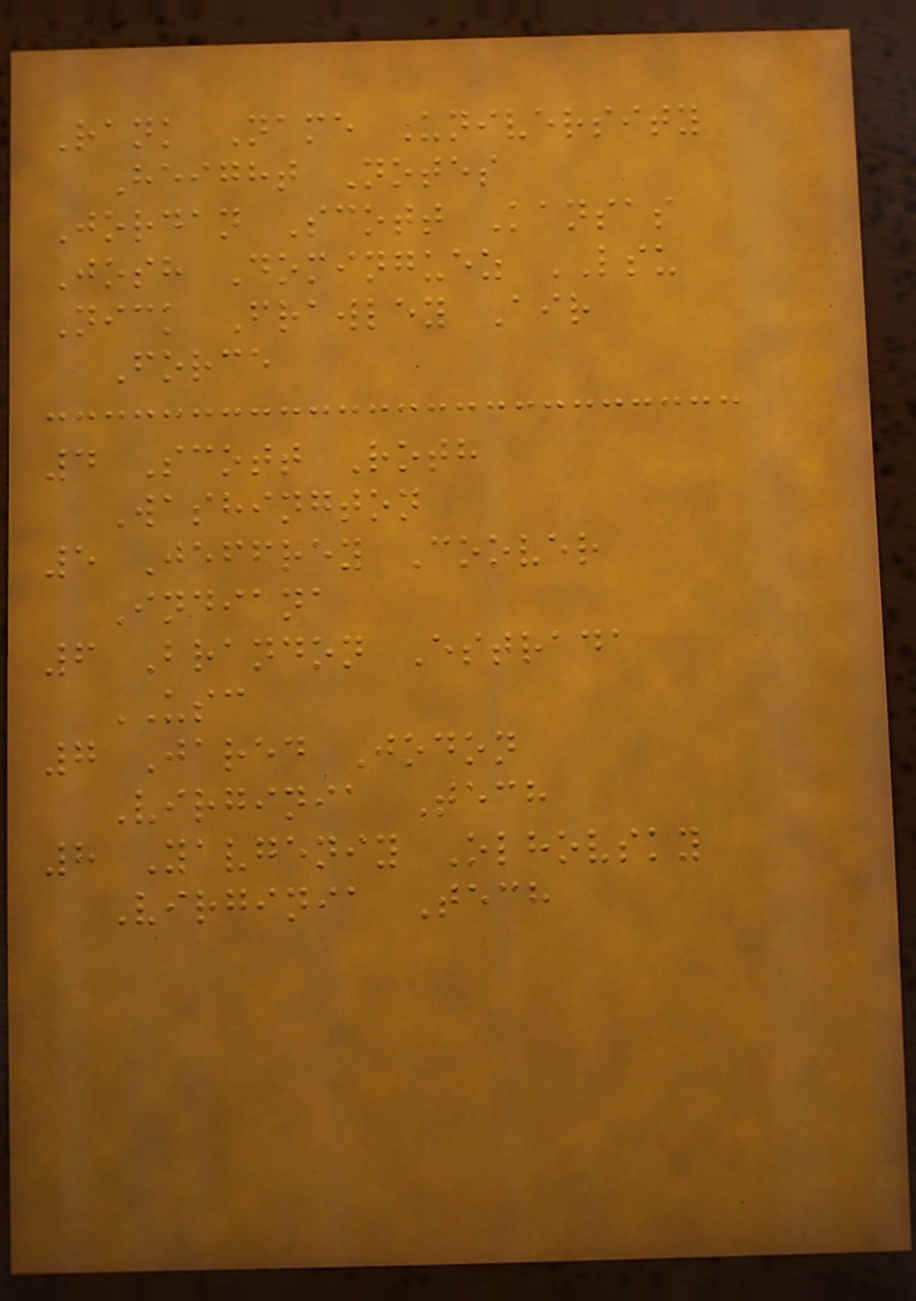Rank Name University
Height Notes
Jordan Scott Kansas
Josh Dominguez LSU
Nick Frawley Air
Force
4 Scott Roth
Washington
5 Jeffrey Coover
Indiana
6 Brandon Estrada
USC
7 Jared Jodon
Virginia Tech
8 Yavgeniy Olhovsky
Virginia Tech
